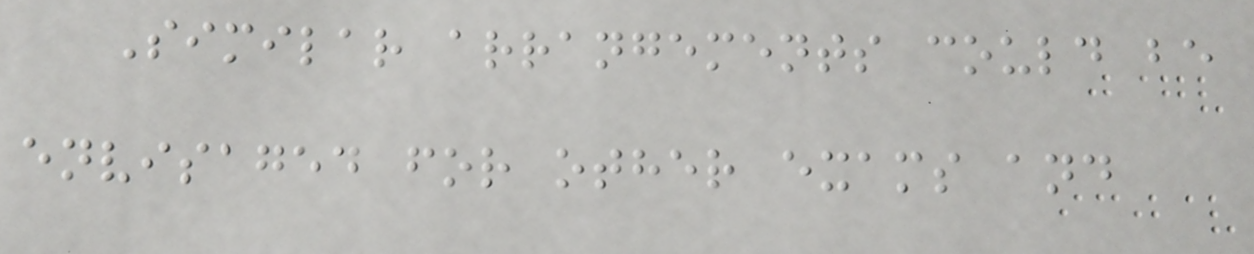Similar arrangements could be
envisaged for other exams and
